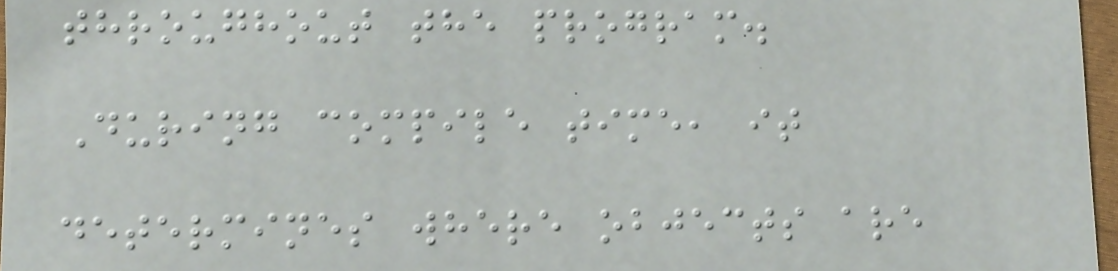throughout the program.
During compile time, it
determines where objects are
